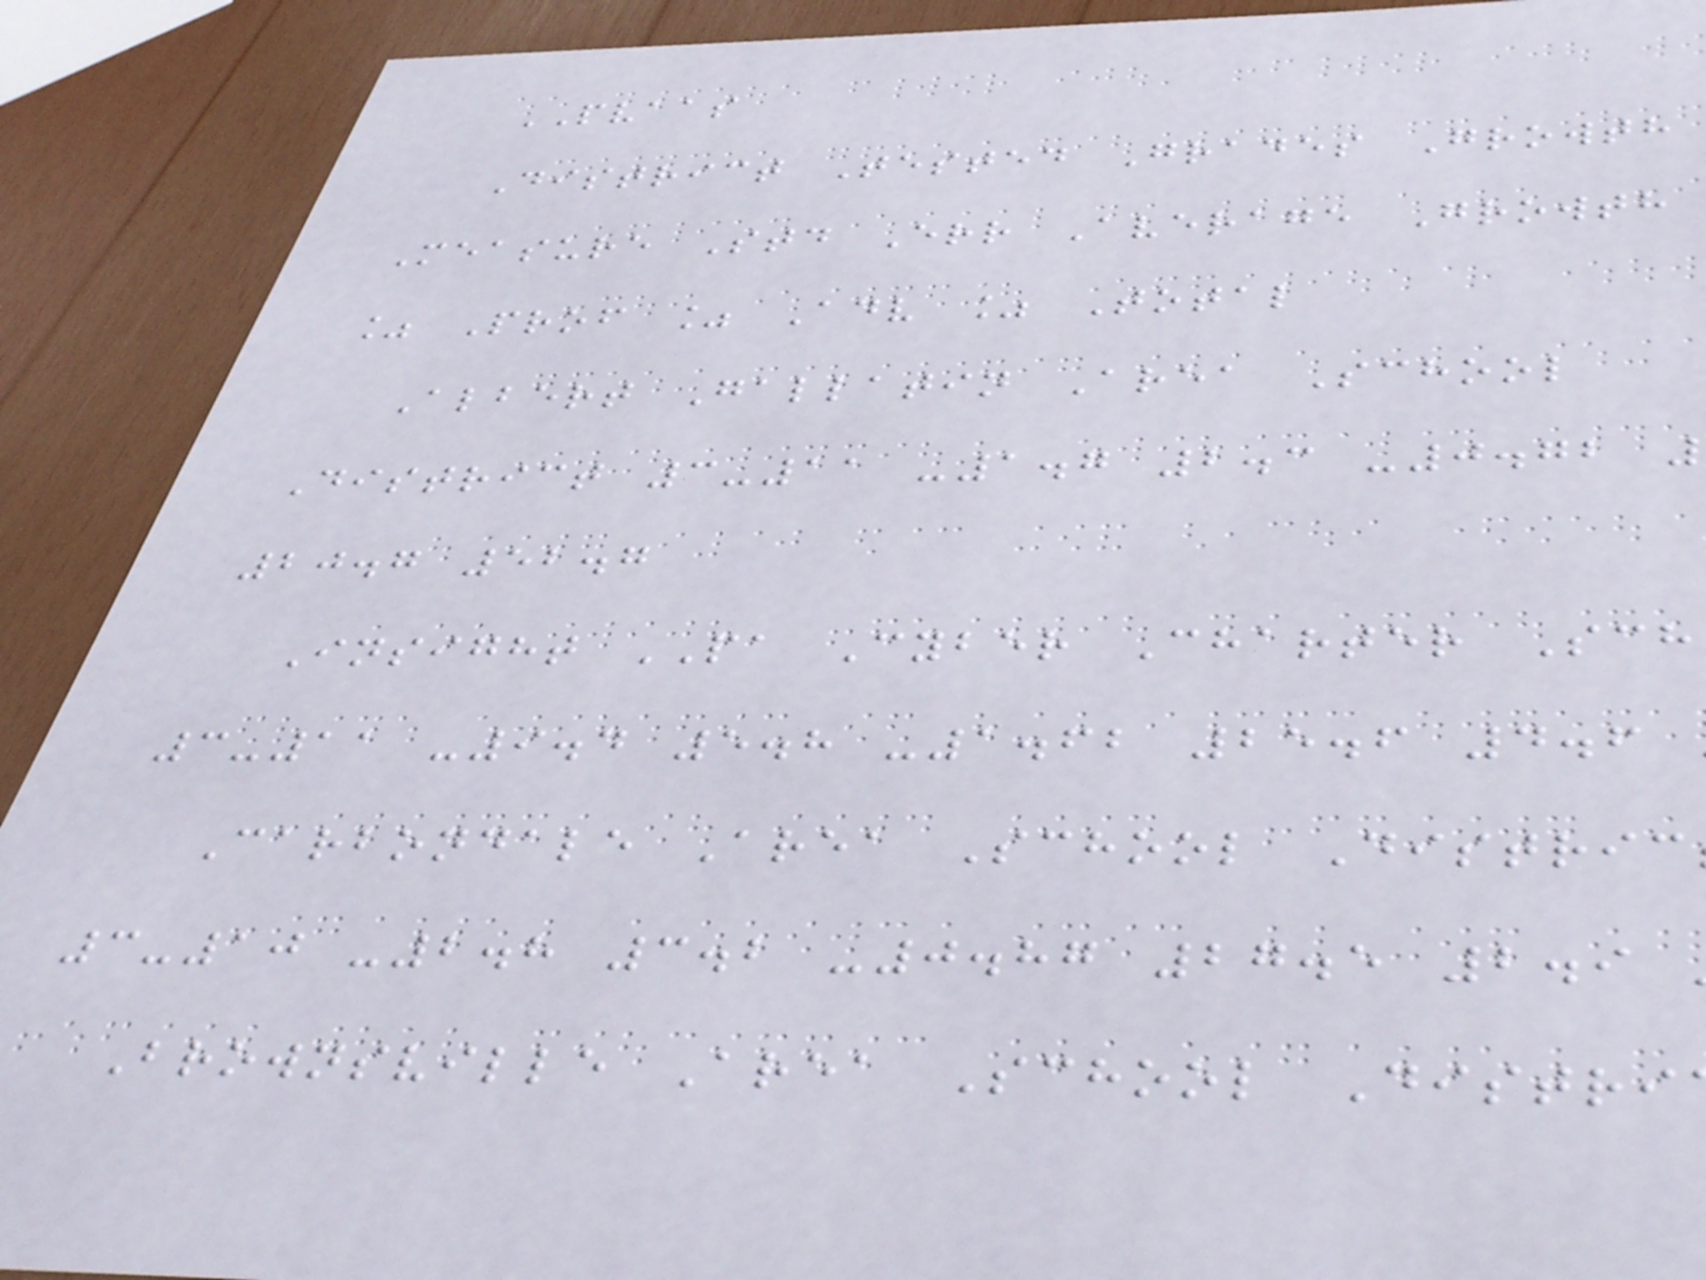PVAAS
District Tested Grades Growth
Measure Std Err Average Growth
% Prof % Adv % Total
Albert Gallatin Area School
District 3-11 -1.7 2.3 -0.72
20.7 52.7
Insight PA Cyber Charter Sch
3-11 -9.4 5.8 -1.62 25.6 4.6
Carbondale Area School Distric
3-10 -2.8 3.2 -0.87 27.5 2.9
Brownsville Area School Distri
